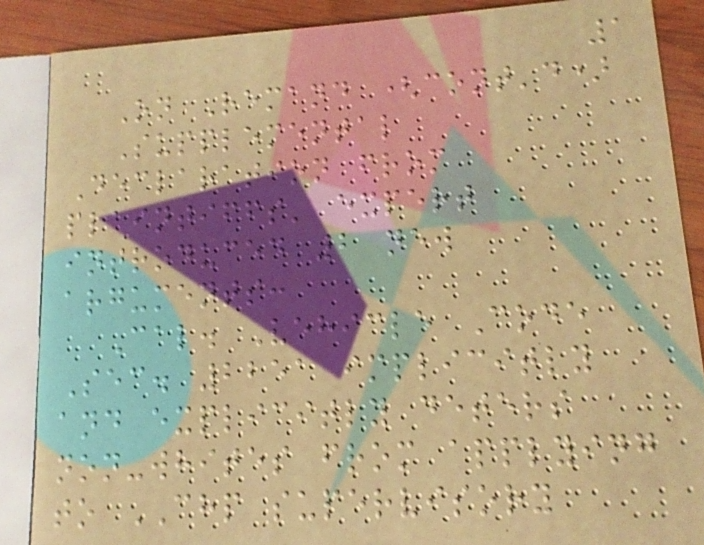1
On Remand (cont'd)
Supplemental
Declaration from
plaintiffs' expert
introduced 2 new
arguments:
Cal. Vehicle Code
Sec. 2251 implicitly
and explicitly deters
non-whites from applying
to CHP supervisory
